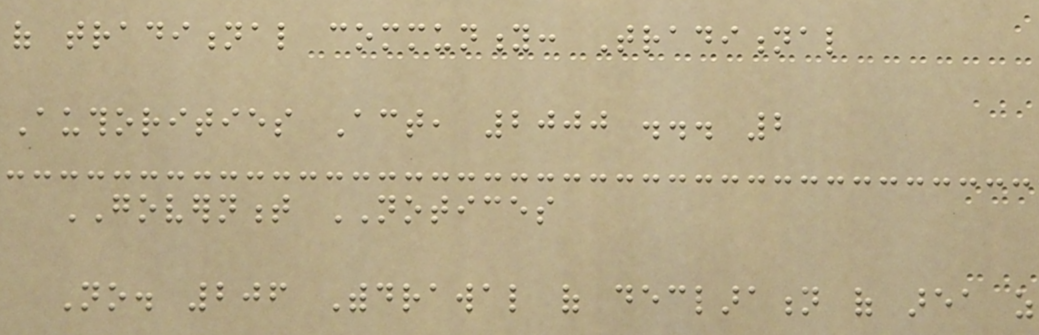of traditional community: Traditional
Authorities Act, 2000 ... 2
GOVERNMENT NOTICES
No. 206 Withdrawal of declaration of area as
